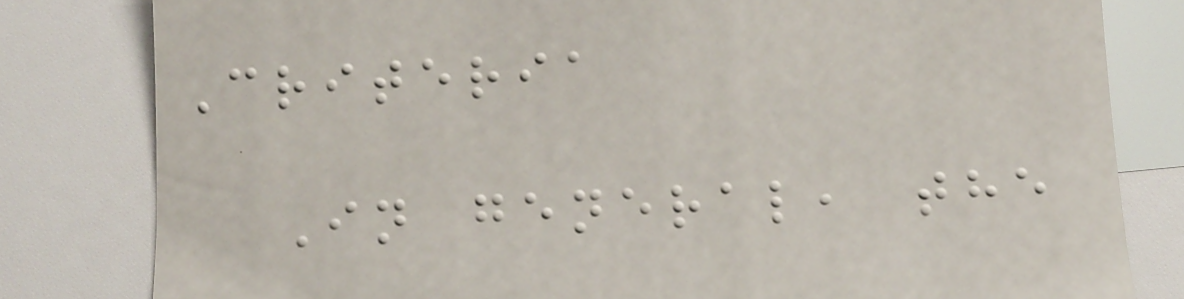Criteria
In general, the
